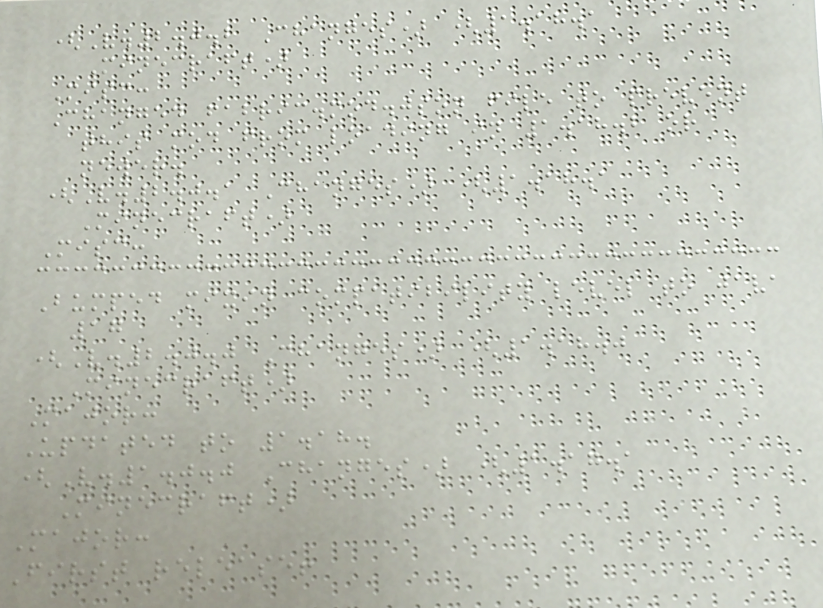(V.2.0.2 Changes) (1.18.1
Minecraft)
Misc:
Changed fabric.mod.json file to prevent
this mod from loading in 1.18.2 or
newer.
(V.2.0.1 Changes) (1.18.1
Minecraft)
Misc:
Bumped mixin compatibility level to java
17
(V.2.0.0 Changes) (1.18.0
Minecraft)
Major:
Updated to 1.18.
(V.1.0.0 Changes) (1.17.1
Minecraft)
Major:
First release!
